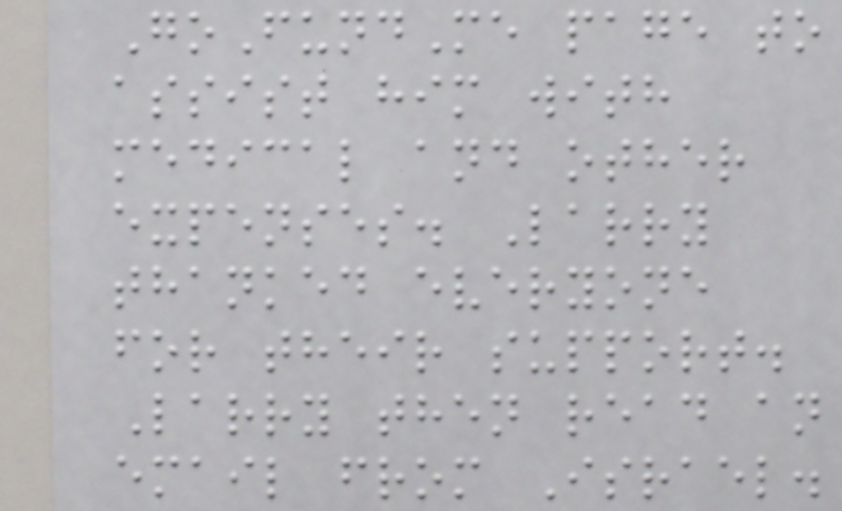GoFundMe page to
assist him with
medical and other
expenses. Larry
thanked everyone
for their support.
Larry then read an
email from Israel.
